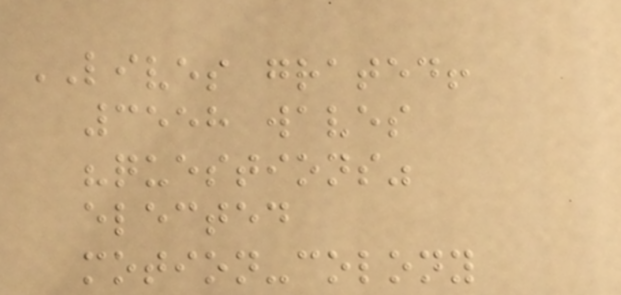LIVES grated!
3558 waves
"questions"
elected
motion-colony
